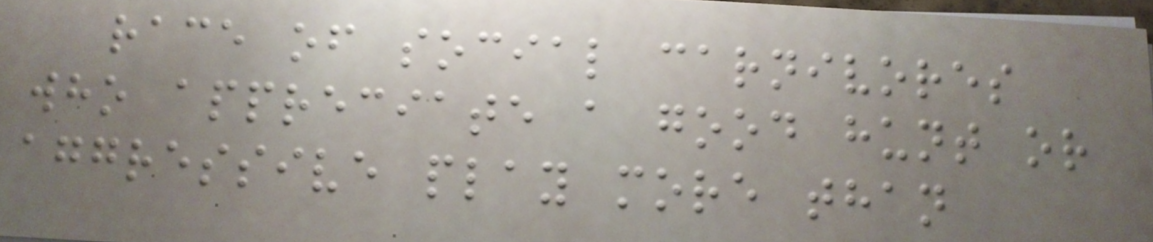race of social carnivores
who appreciate a good hunt or
aggressive play more than
